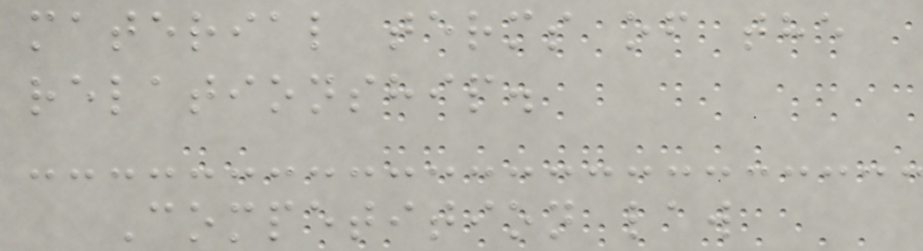material terms of the
relationship.
Competition law
